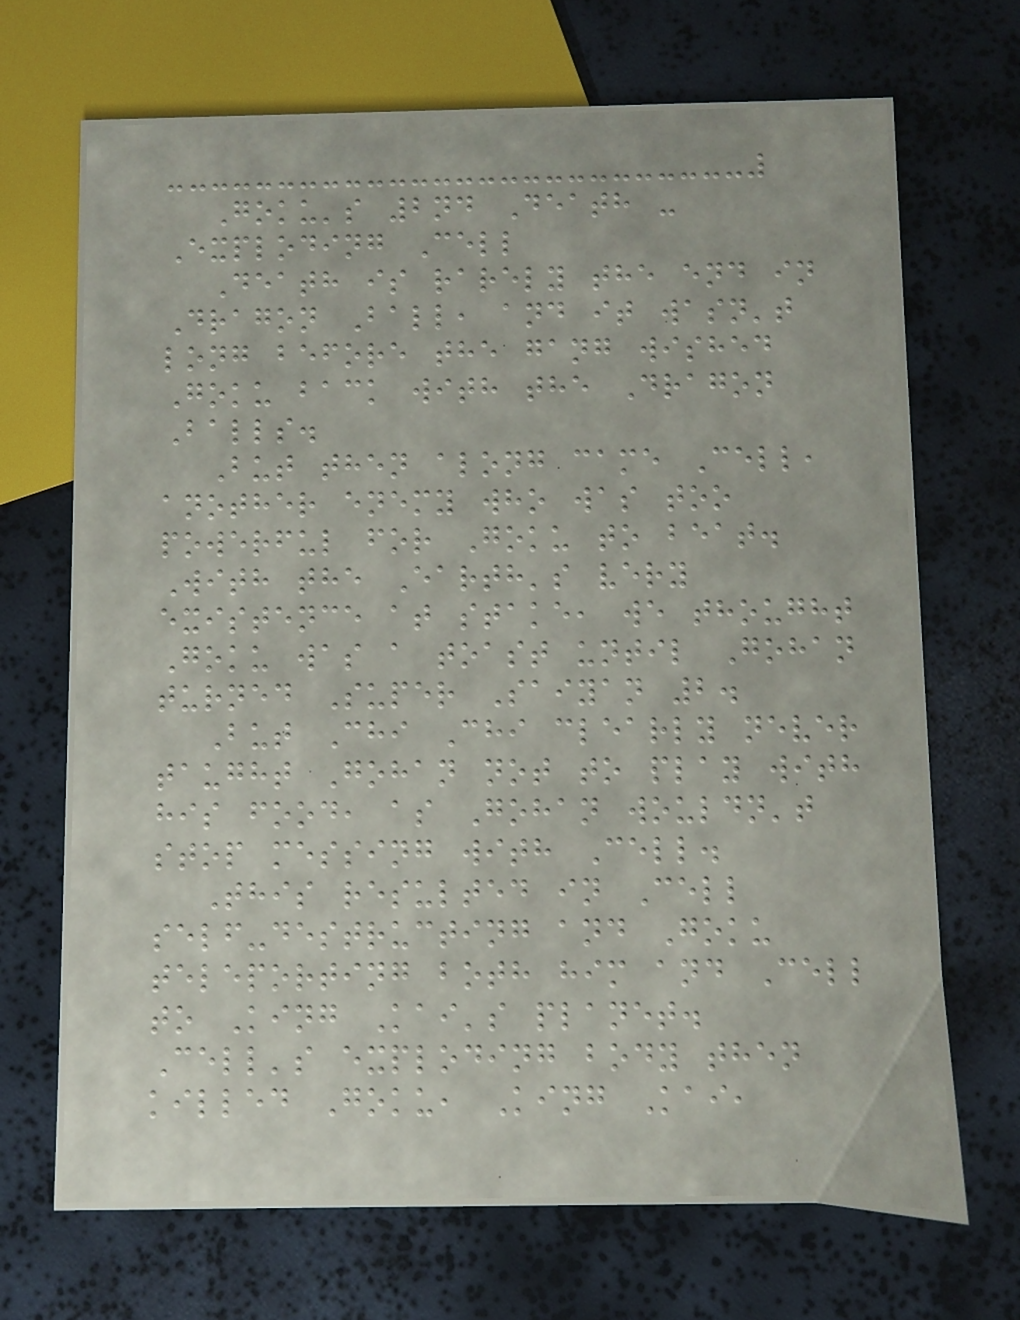Goku's 2nd Death -
Exploding Cell
Death is rarely the end in
Dragon Ball, and it wasn't
long before the gang wished
Goku back with the Dragon
Balls.
But then along came Cell,
another enemy who was too
powerful for Goku to beat.
With the Earth's very
existence at stake, we thought
Goku was a toast until Gohan
turned Super Saiyan 2.
But Chi Chi clearly never
taught Gohan not to play with
his food, as Gohan wouldn't
stop messing with Cell.
This resulted in Cell
self-destructing and Goku
teleporting both him and Cell
to King Kai's planet.
Cell's exploding body then
killed Goku, King Kai,
